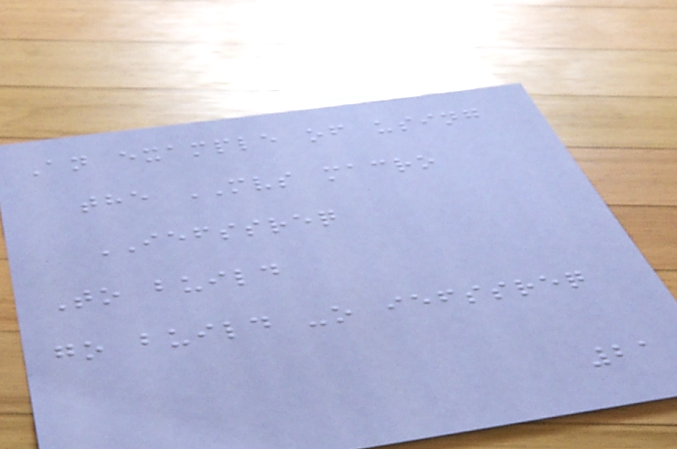An example of using
the MVS macro
IEFSSREQ
To build
go build -o iefssreq
21
